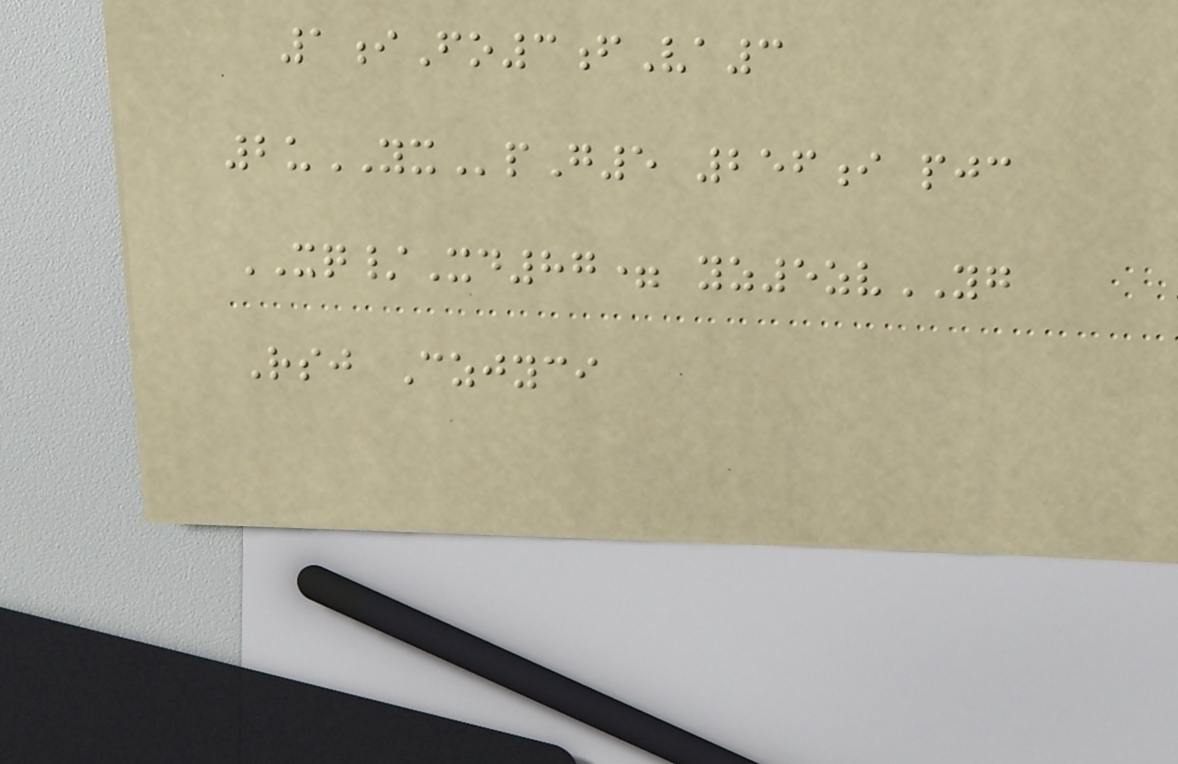1iFo3fVa3
2uYXpG5 256i pjc
XQ/Xd87= yz5zvYG
Rsj Czjyci
